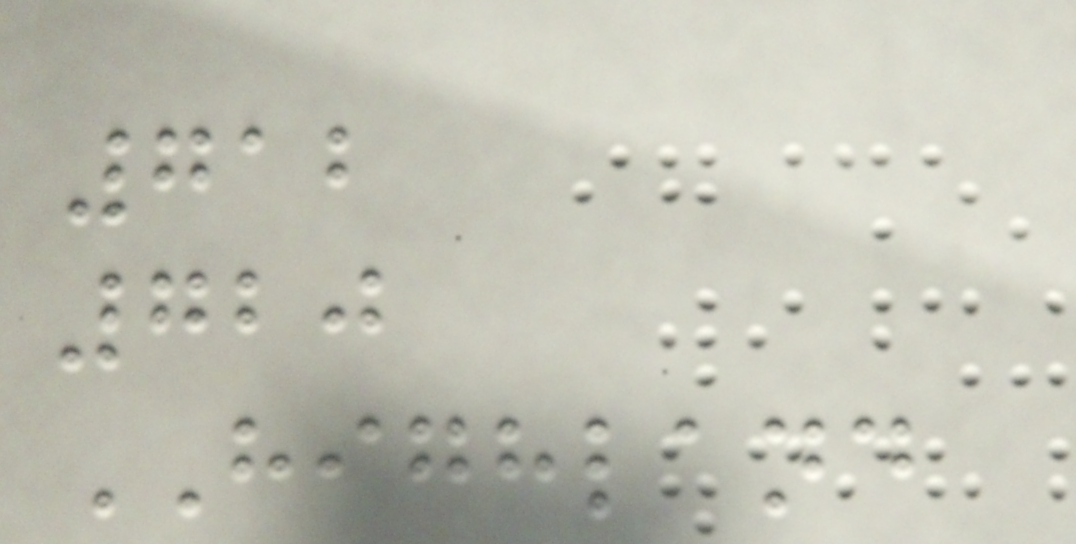712
720
HIGHLAND
